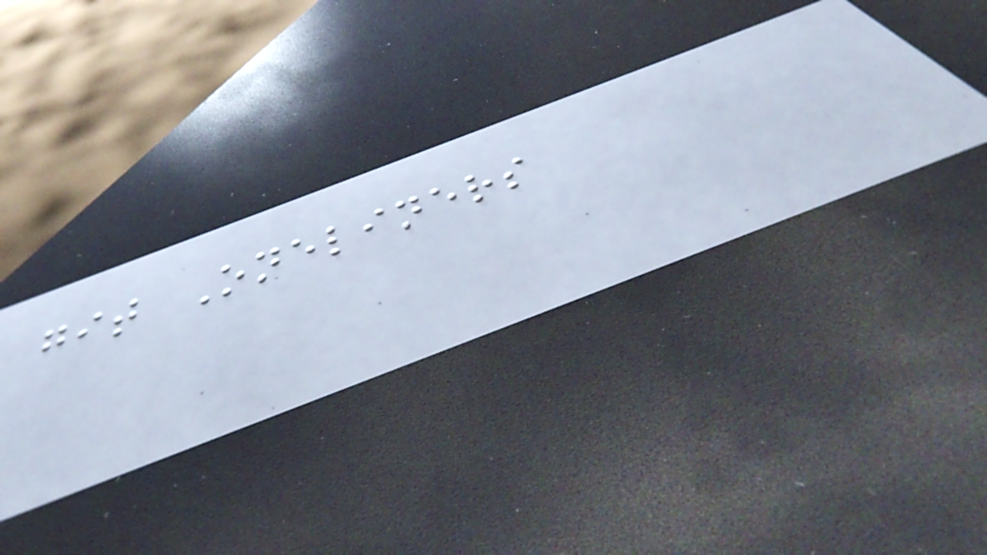git Oneliners
